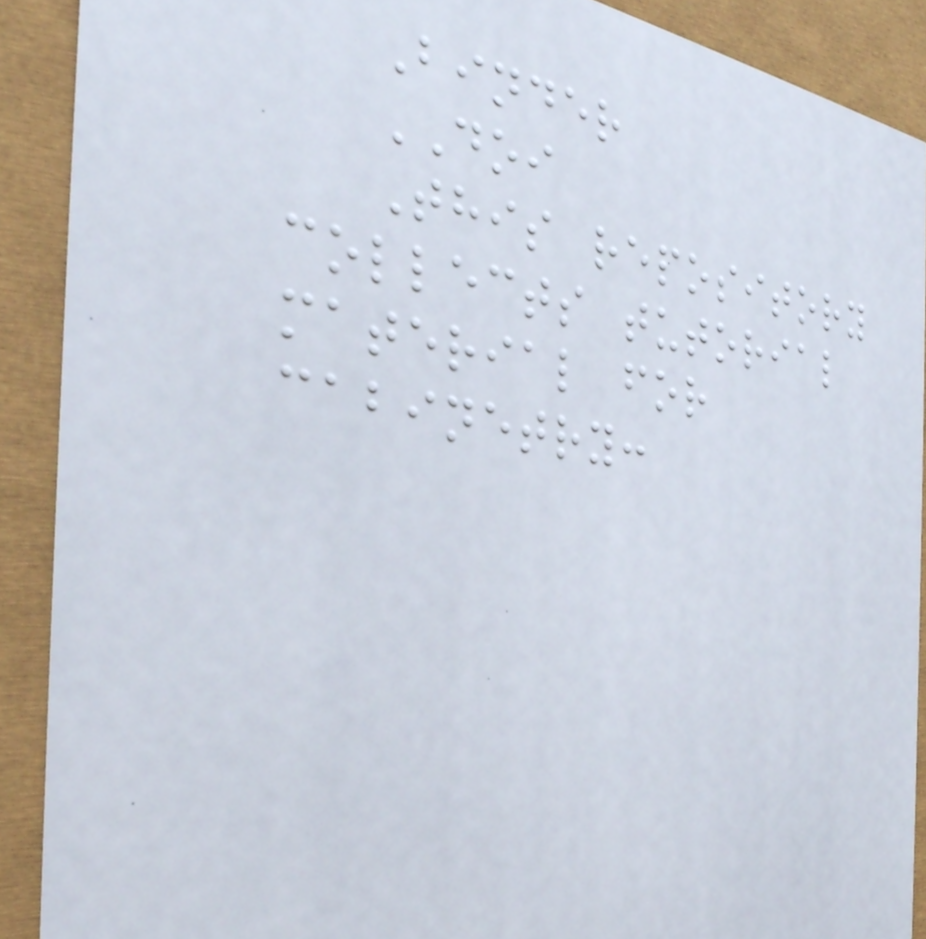Binder
DOI
This repository
collects tutorial
material for
cabinetry:
